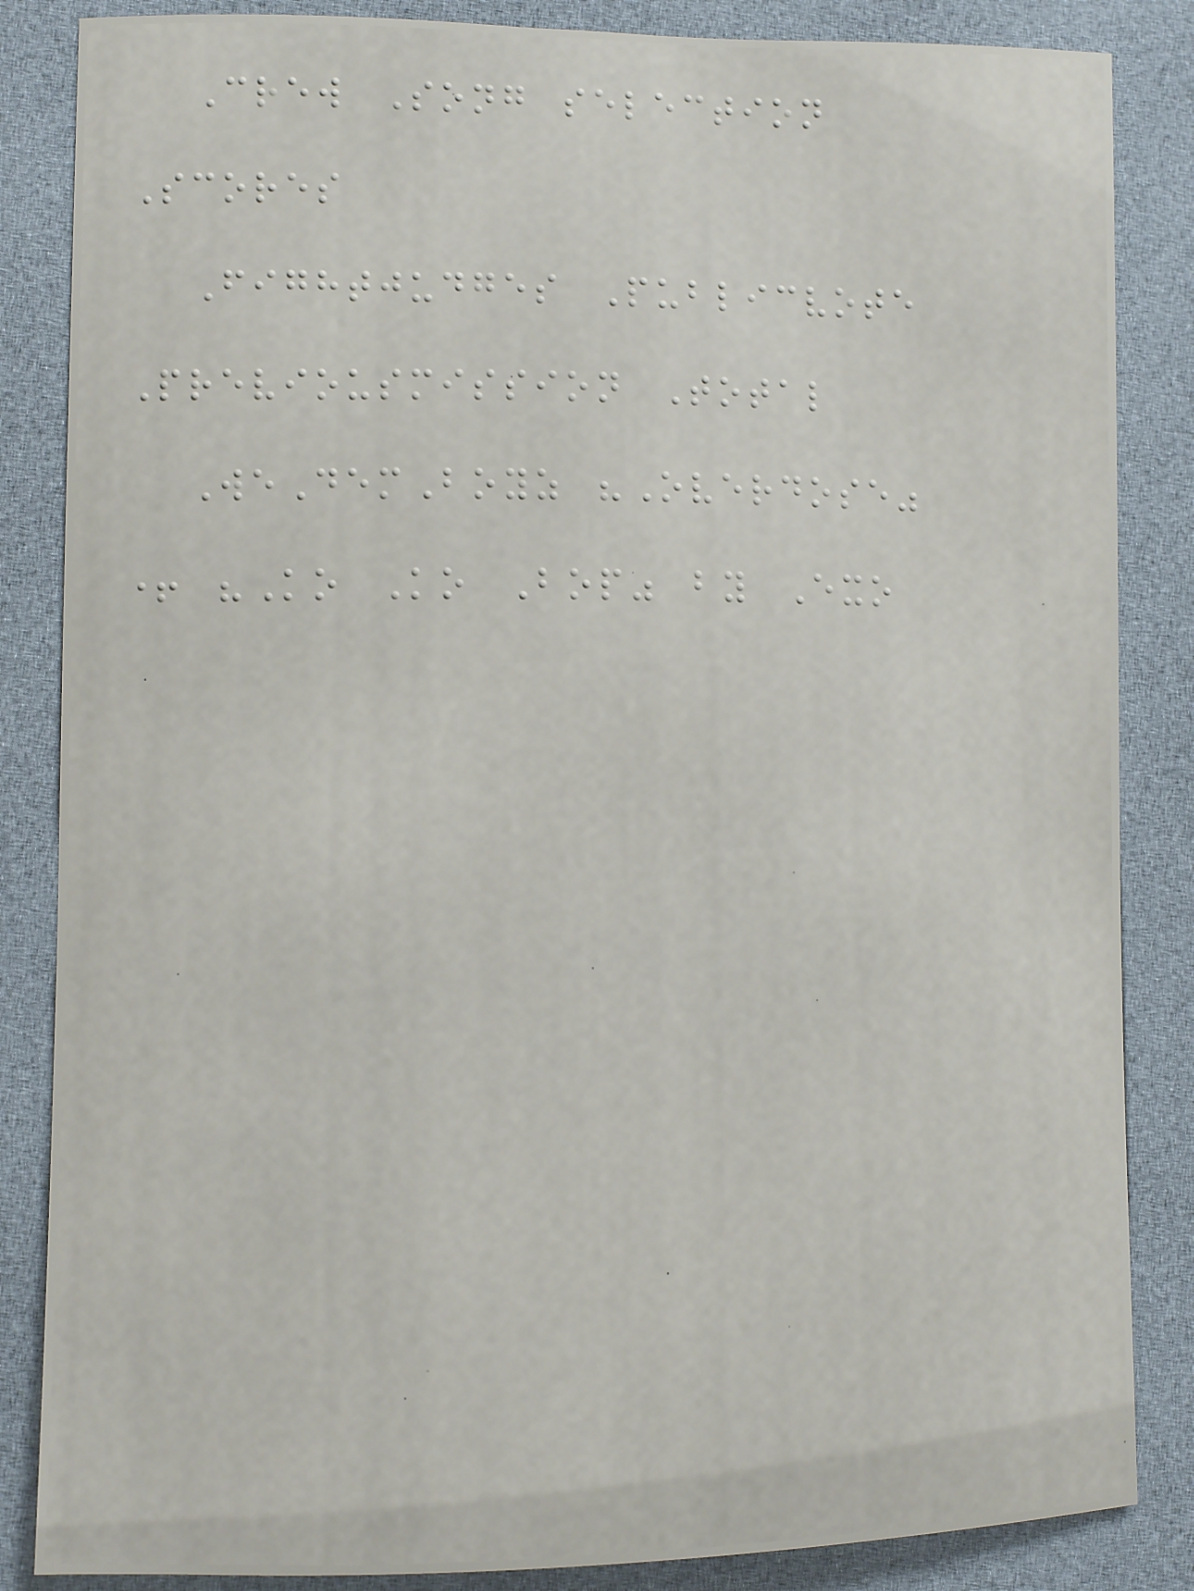Crew Song selection
Scores
Fightjudges Publicvote
Previousmission Total
WeDemBoyz "Overdose"
+ "Ko Ko Bop" by Exo
